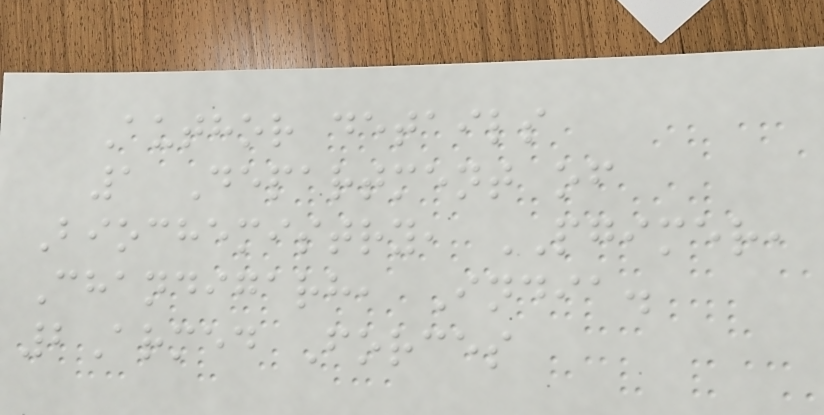Author details
1 Department of
Biochemistry, PGIMER,
Chandigarh, India.
2Armed Forces
